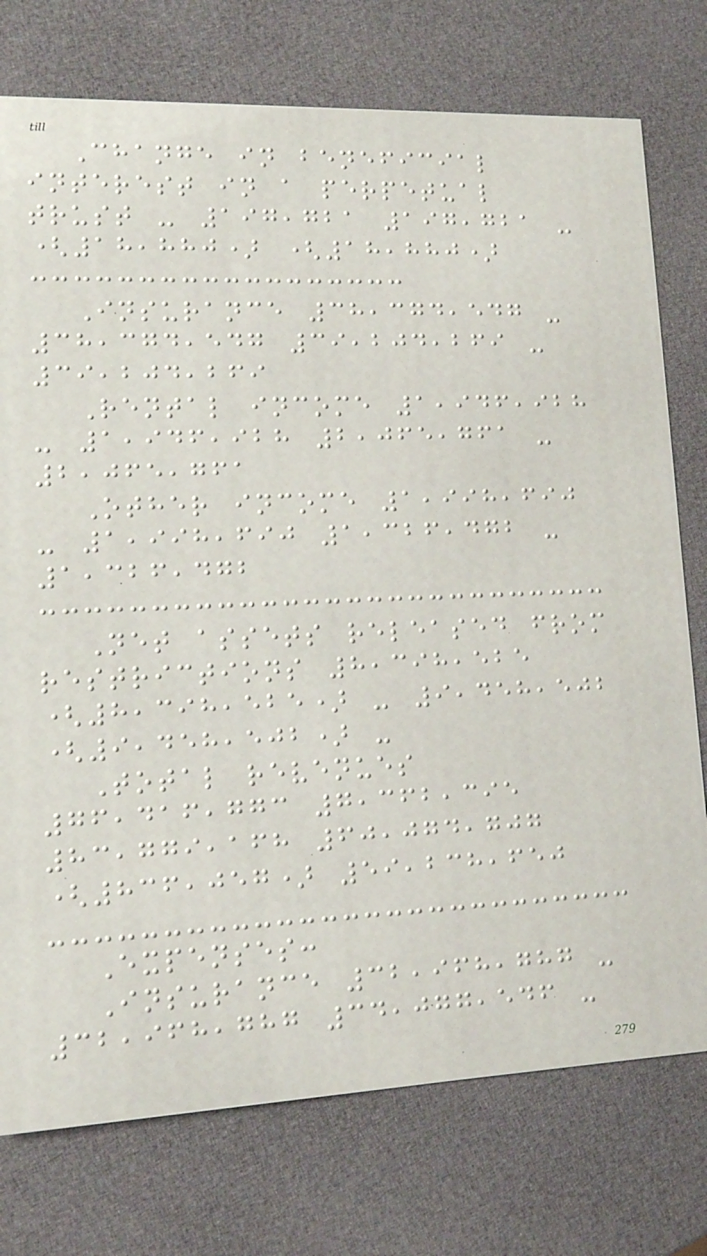Change in beneficial
interest in a perpetual
trust - 197,721 197,721 -
(18,880) (18,880)
Insurance 38,374,547 -
38,374,547 39,204,269 -
39,204,269
Rental income 1,946,928
- 1,946,928 2,065,761 -
2,065,761
Other income 1,998,690
- 1,998,690 1,326,472 -
1,326,472
Net assets released from
restrictions 8,398,525
(8,398,525) - 9,458,502
(9,458,502) -
Total revenues
76,416,773 7,362,395
83,779,168 60,074,707
(836,057) 59,238,650
Expenses:
Insurance 32,968,787 -
32,968,787 34,077,546 -
